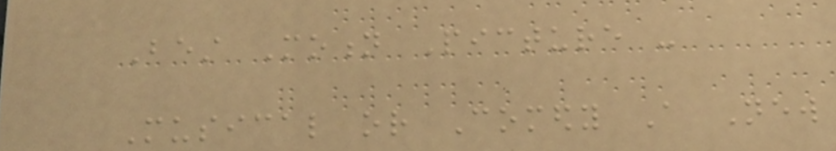Best Motion Picture -
Musical or Comedy A New
